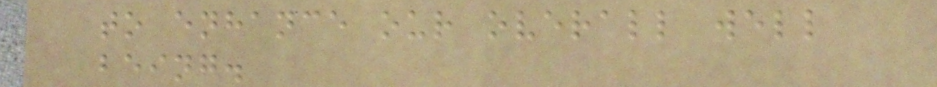to enhance our overall well
being.
